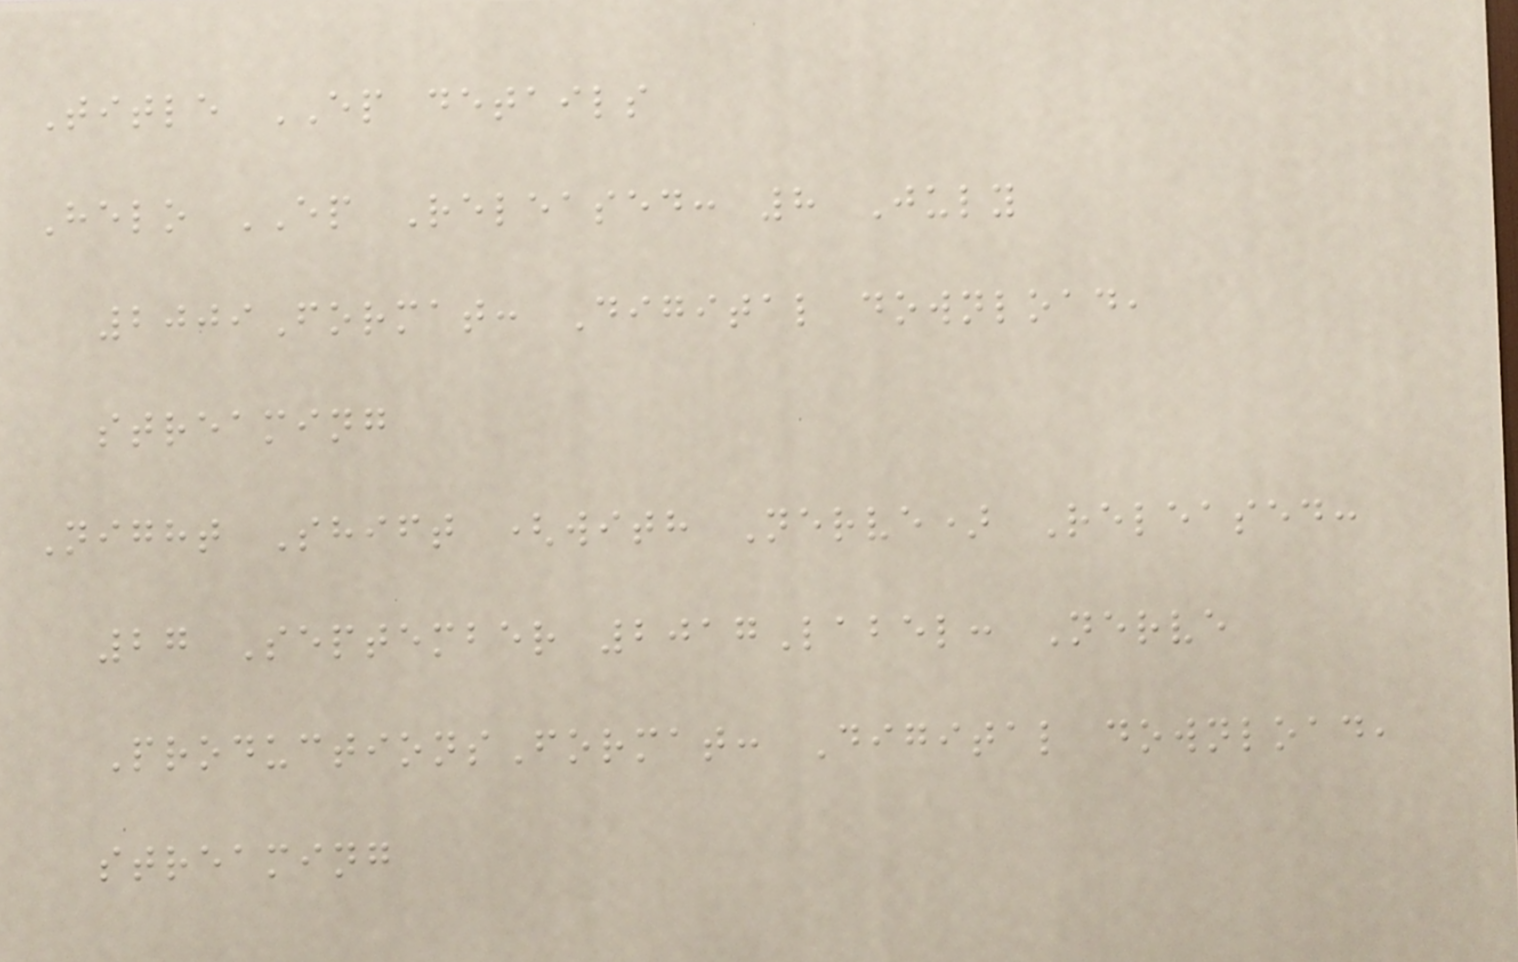Title EP details
Helo EP Released: 8 July
2009Format: Digital download,
streaming
Night Shift (with Nerve) Released:
27 September 2017Label: Nerve
ProductionsFormat: Digital download,
streaming
